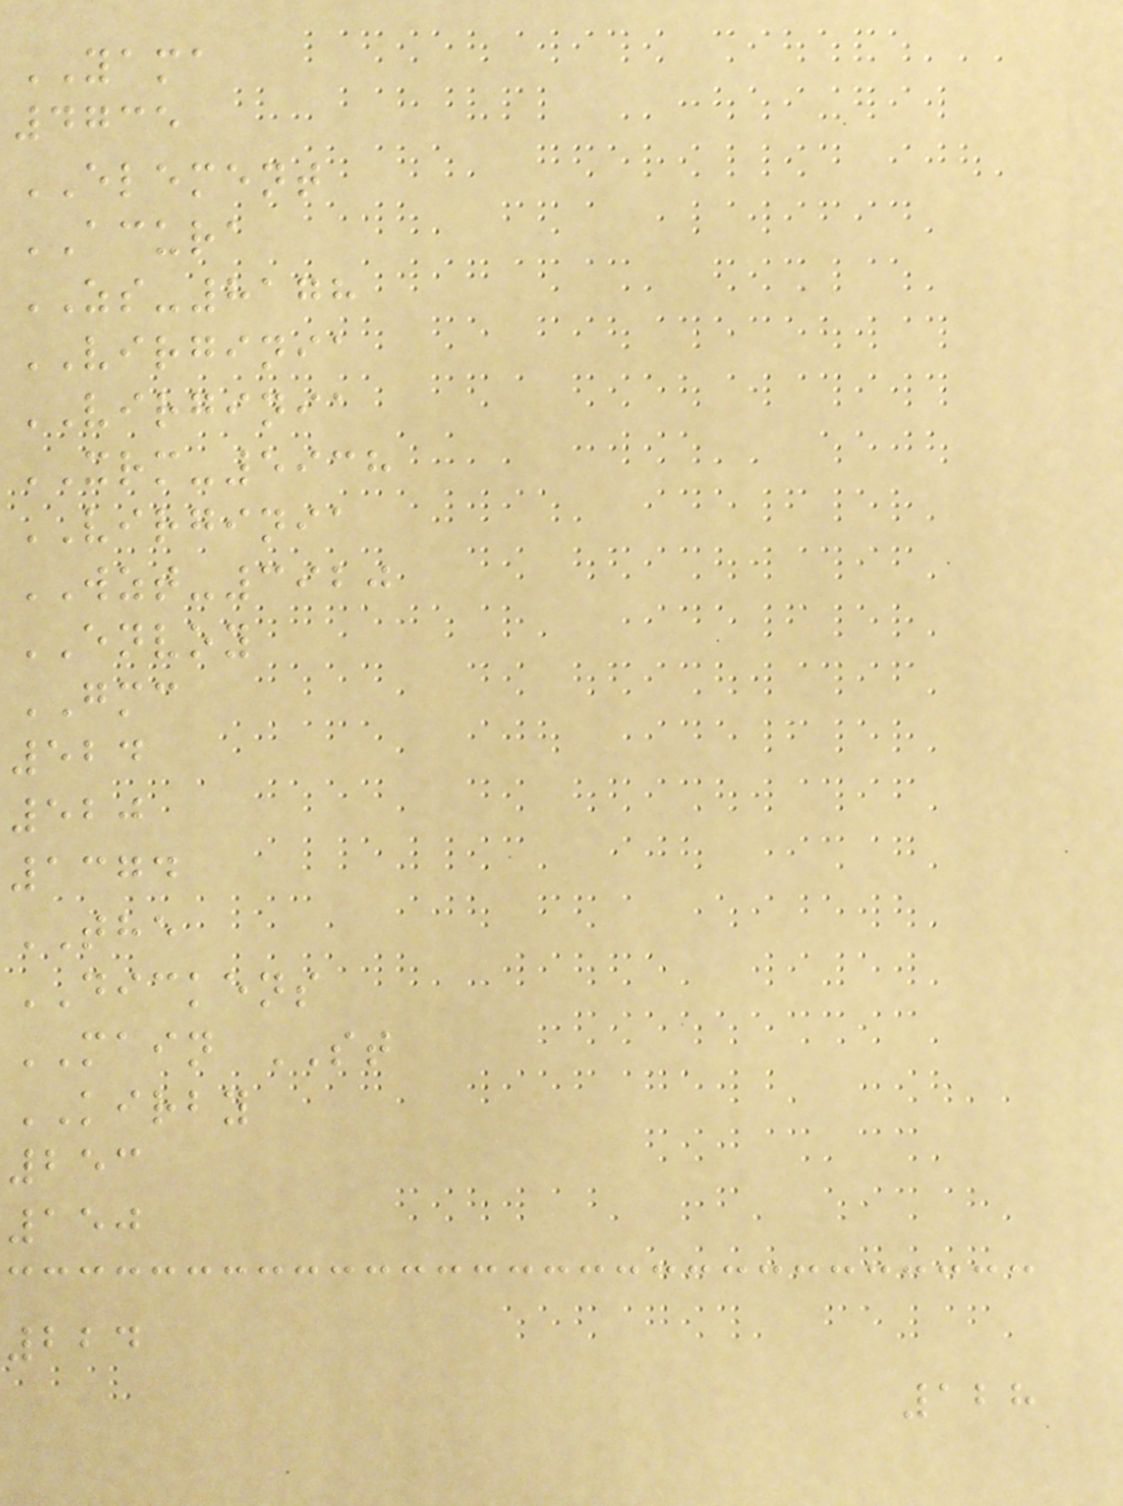YAMA
4735
ELEMENT
ACURA
ZS-8178
VIRGINIA
VIRGINIA
XRM-5938
VIRGINIA
WZT-3920
ENVOY
GMC
524
520
1374
THE
DICKENS
MAIN ST
KIRBY
253
150
224
128
